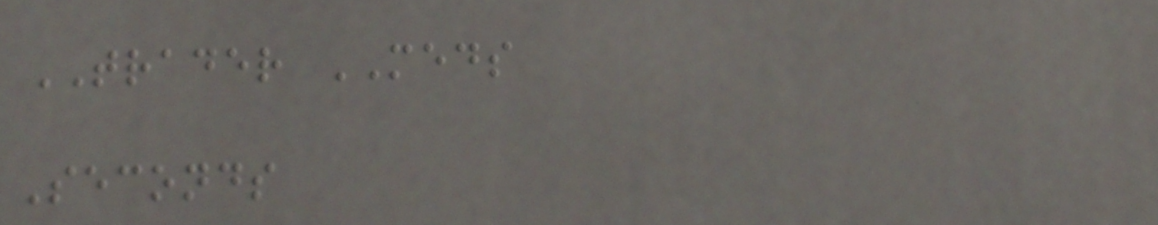TRADER MEDS
Seconds
